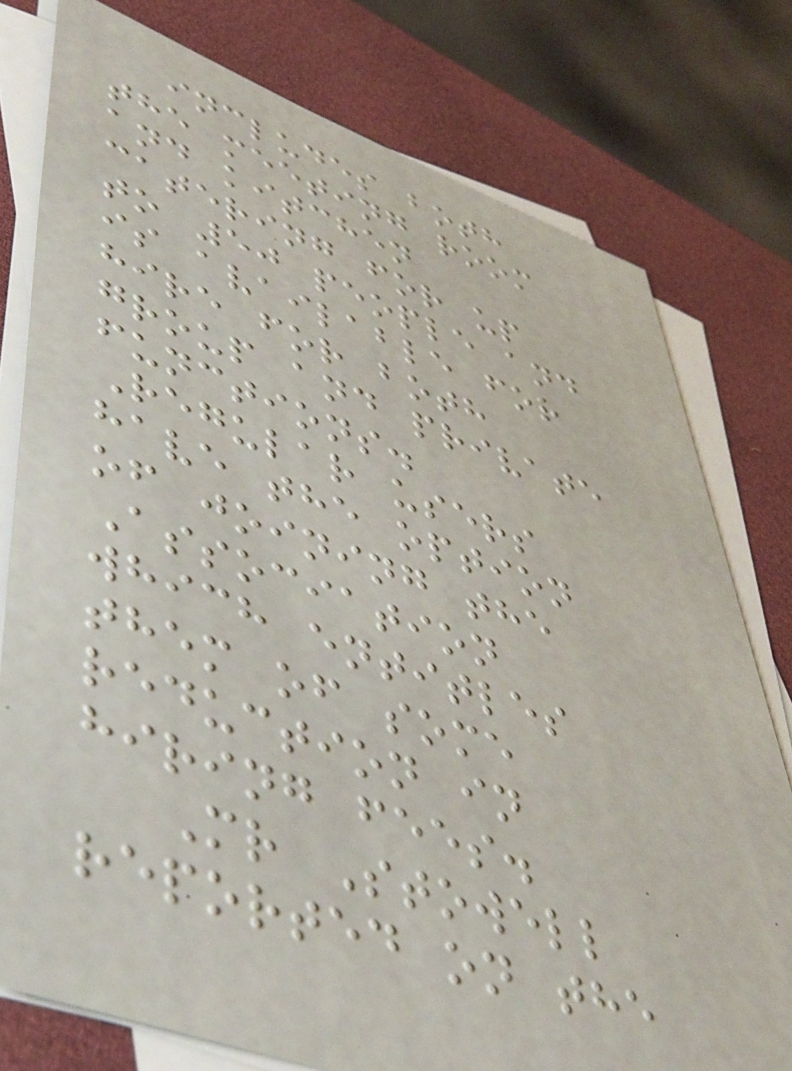includes both
the meeting room
and kitchen
catering for up
to 50 people and
is available for
hire for both
group and private
functions.
Regular users
have the option
of joining the
Association
which entitles
them of some
reduction in
hiring fees.
Mr Stowell
reported on the
